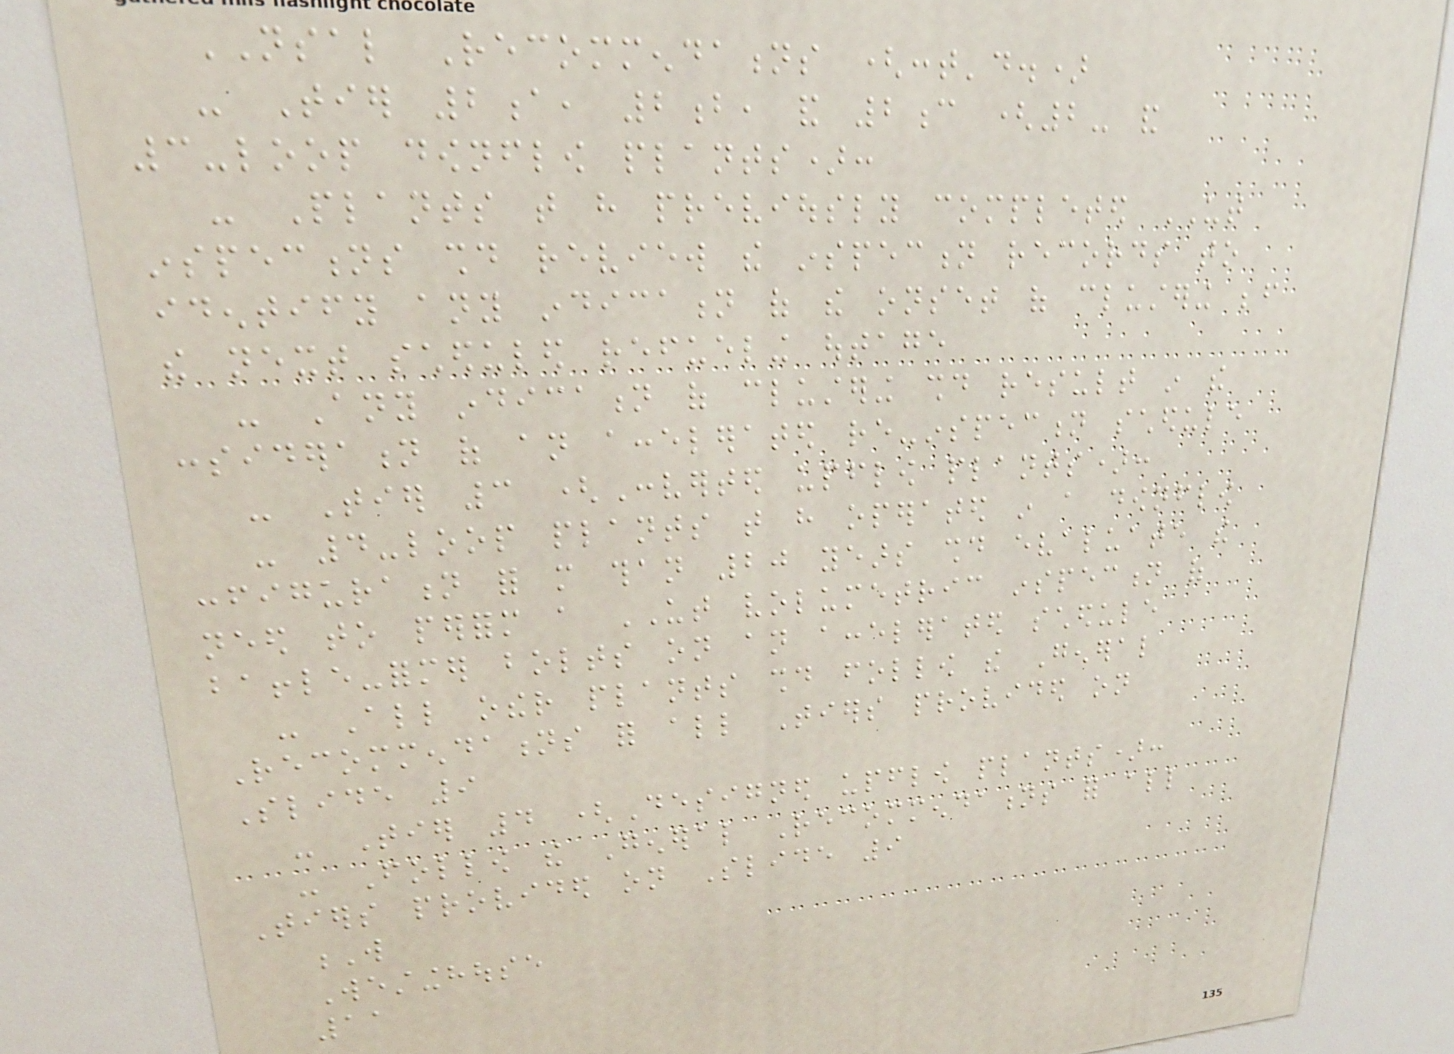NSAL Recommendations (cont'd.)
- Tier 2a, 2b, and 2c (2- and
3-loop downflow plants):
- Plants that have previously completed UT
inspections should review the inspection records to
identify any indication of the onset of clustering before
the next scheduled refueling outage
- Any indication of clustering should result in the
consideration of an accelerated re-inspection schedule
- Tier 3 (Converted upflow plants):
- 4-loop plants that have operated in a downflow
configuration for more than 20 years should evaluate the
need to perform a UT volumetric inspection of
baffle-former bolts on an accelerated schedule
- All other plants should follow the General
Recommendations for all Tiers provided on
Slide 9
- Tier 4 (Designed upflow plants):
- Follow the General Recommendations for all
Tiers provided on Slide 9
W
Westinghouse
11
